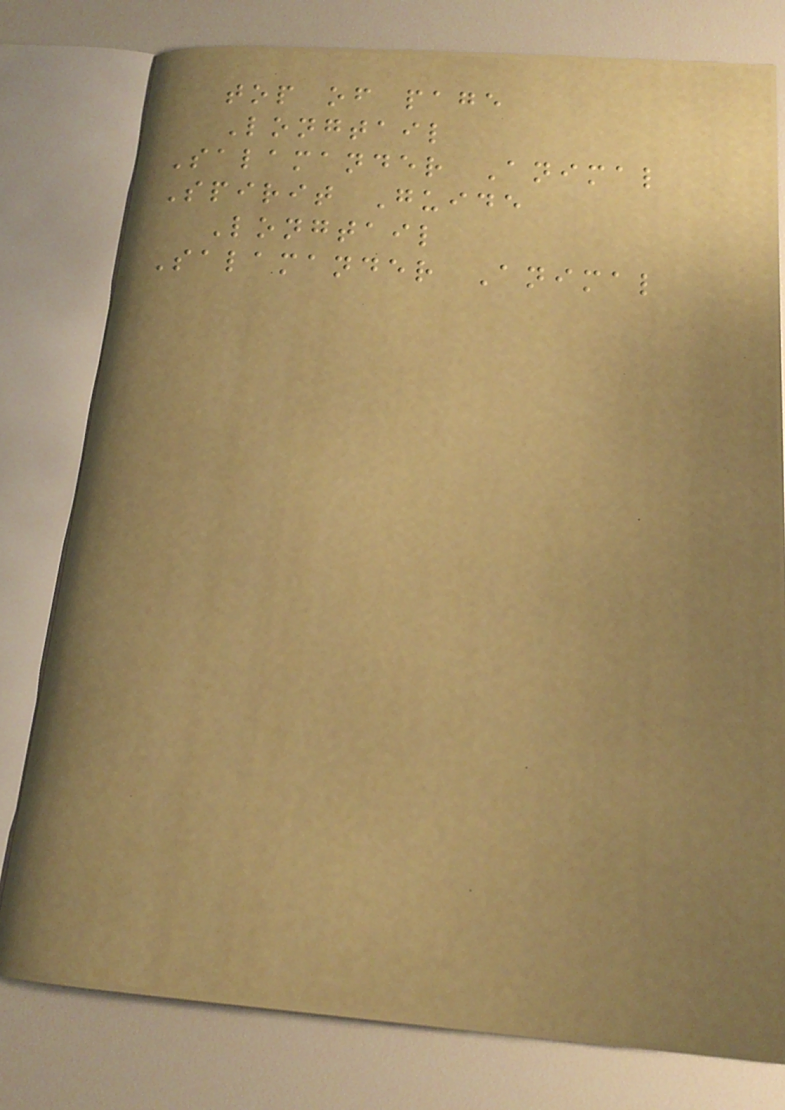top of page
Longtail
Salamander Animal
Spirit Guide
Longtail
Salamander Animal
